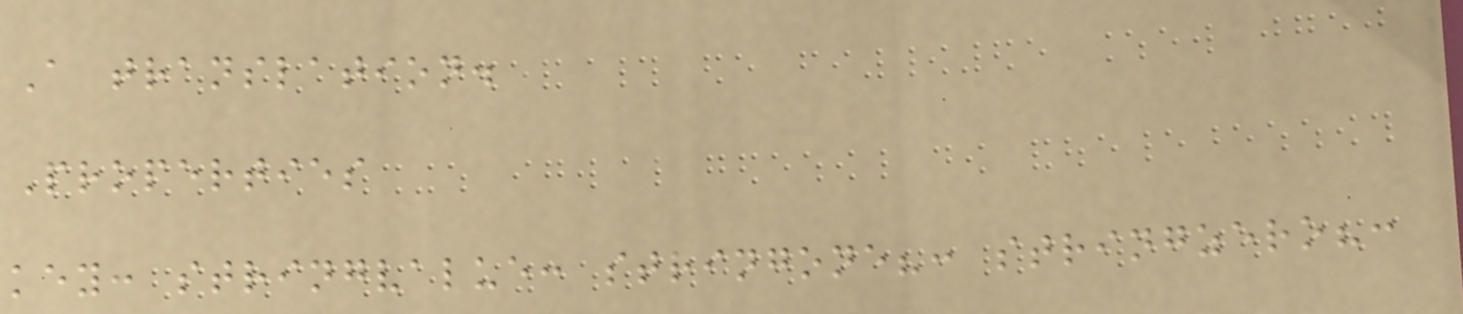A translation.
Properties
key: stringvalue: stringone?: stringzero?:
